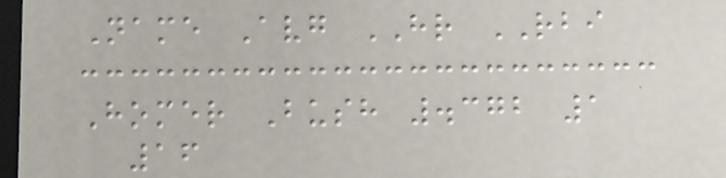Name Avg HR RBI
Homer Bush .372 1
16
